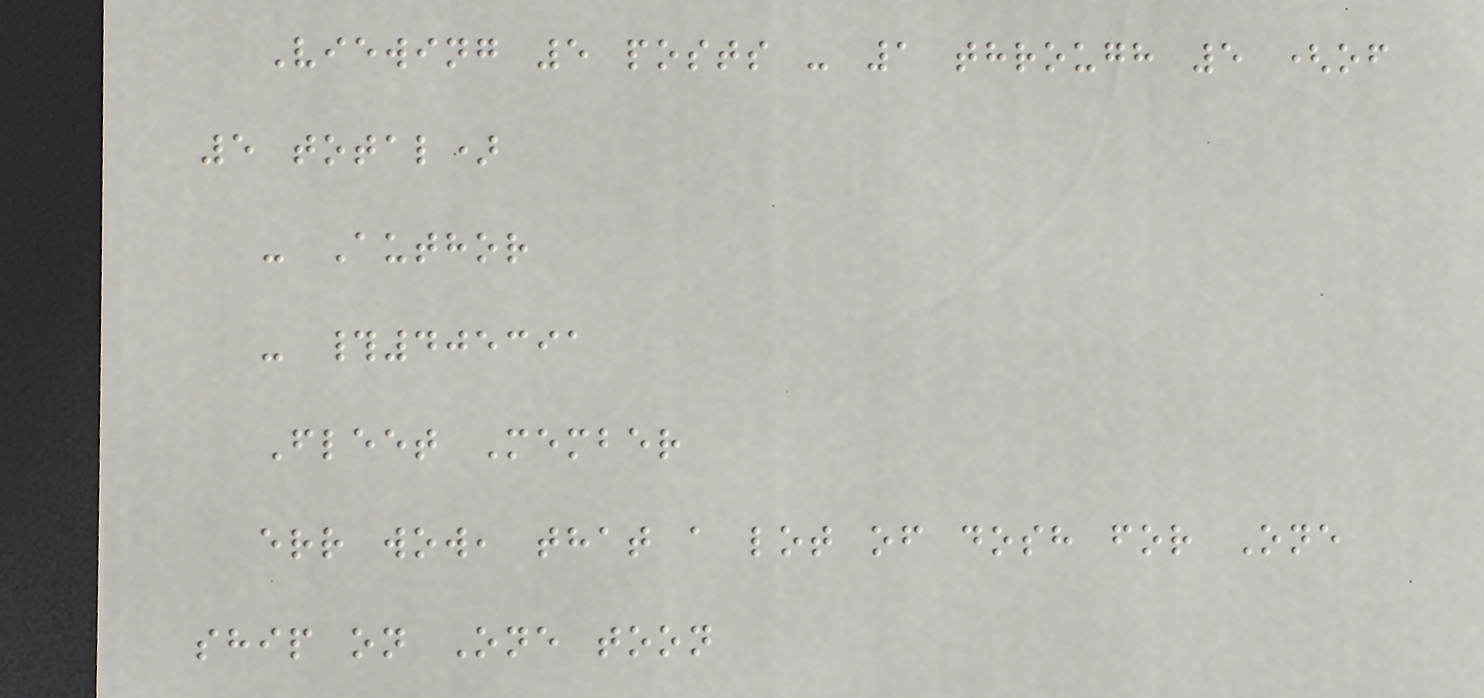Viewing 5 posts - 1 through 5 (of
5 total)
- Author
- #405391
Fleet Member
err wow, that a lot of dosh for One
ship on One toon
